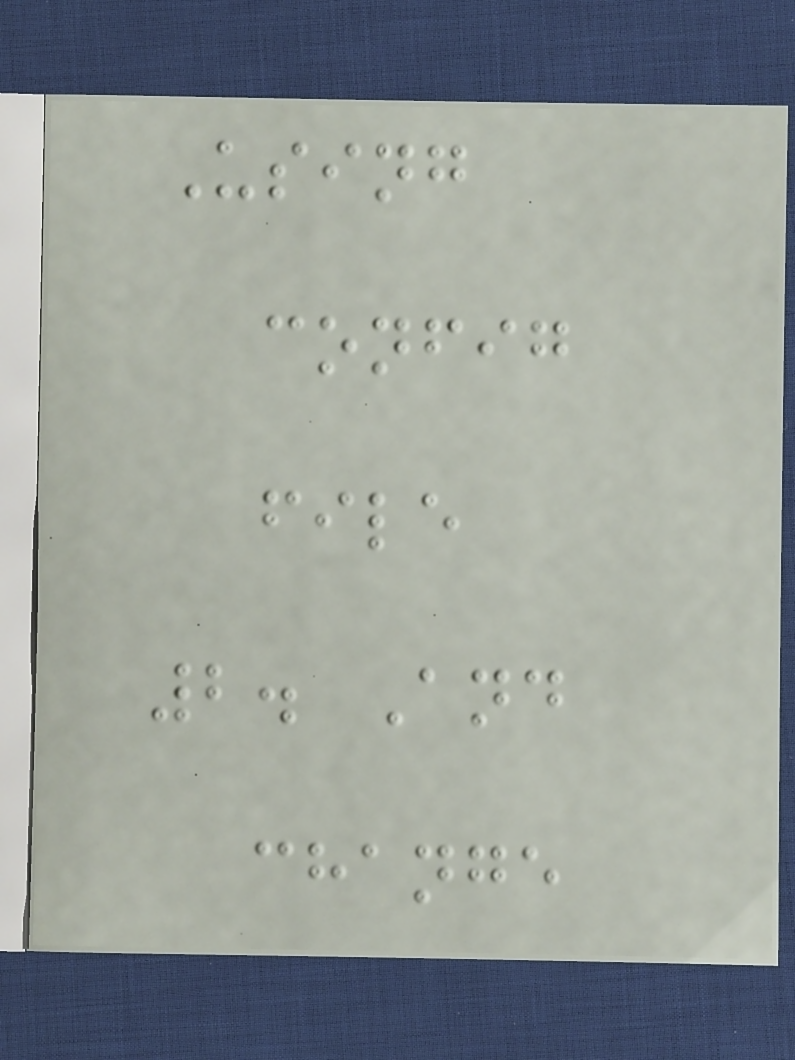Using
config
file
2. And
change
